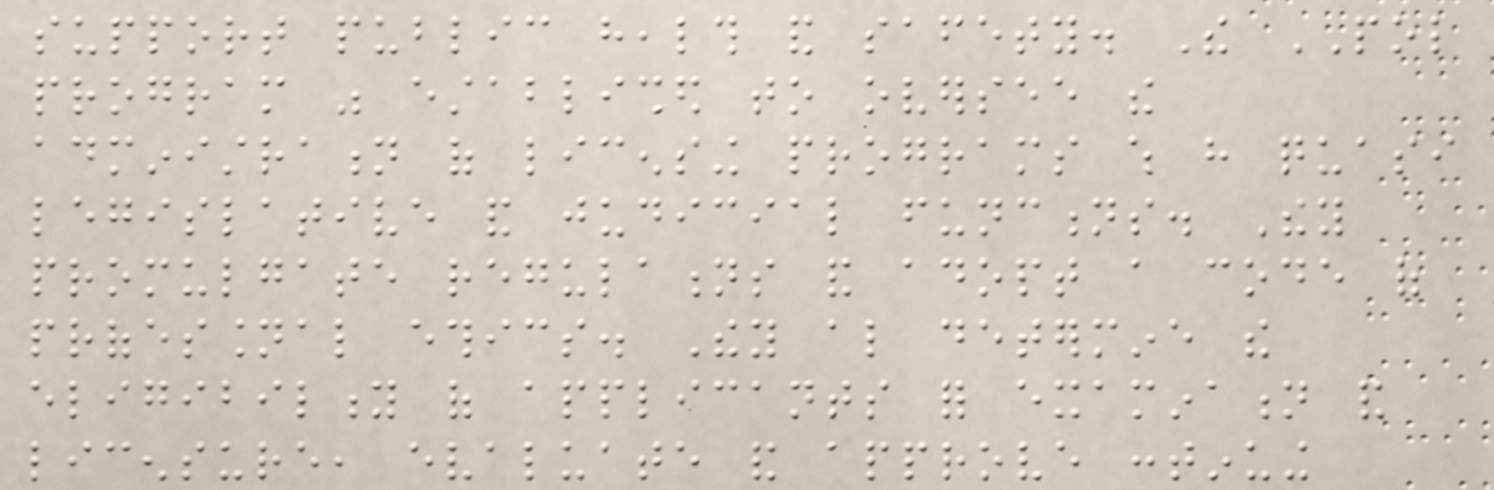support public health and safety. The POL
program was established to oversee the
administration of licensing programs which have quasi
legislative and judicial functions. They
promulgate regulations and adopt a code of
professional ethics. They also determine the
eligibility of applicants for examination and
licensure, evaluate and approve continuing
